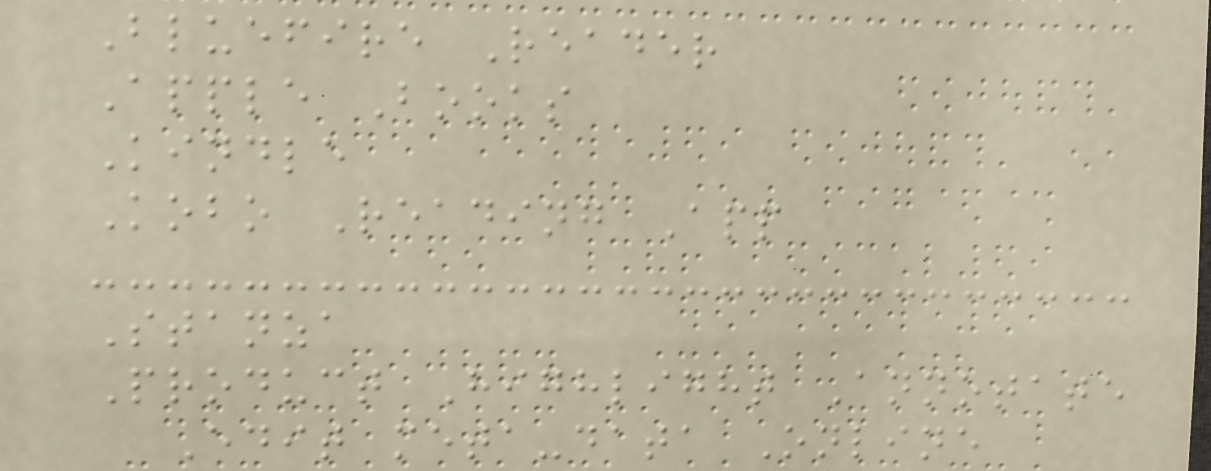Bluefire Reader
Apple Books
Kindle
Kobo Reading App
Stanza
Product Highlight Annotate
Edit meta-data Online
